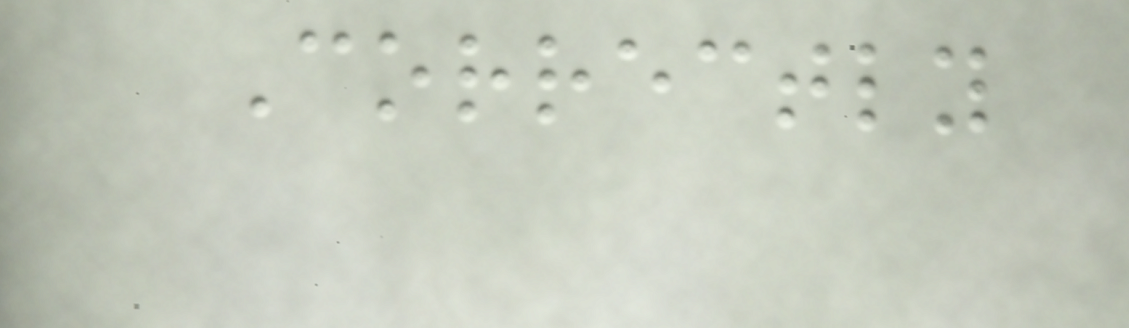Correctly
